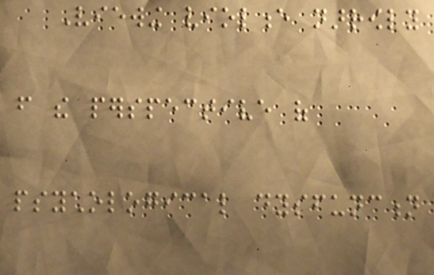Viewing violence narrowly
from the perspective of
psychological dysfunction
